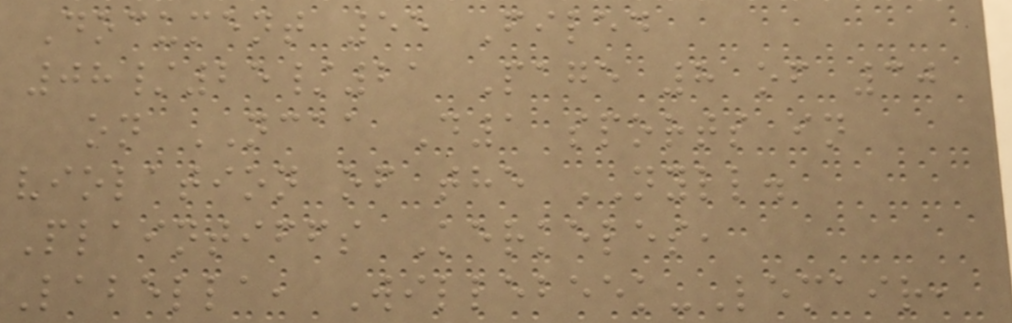Document 55 Filed
08/25/21 Page 8 of 30
on NCAA D1 sports in
violation of the NYLL.
Plaintiffs Kerkeles,
Labella, Willebeek-Lemair,
